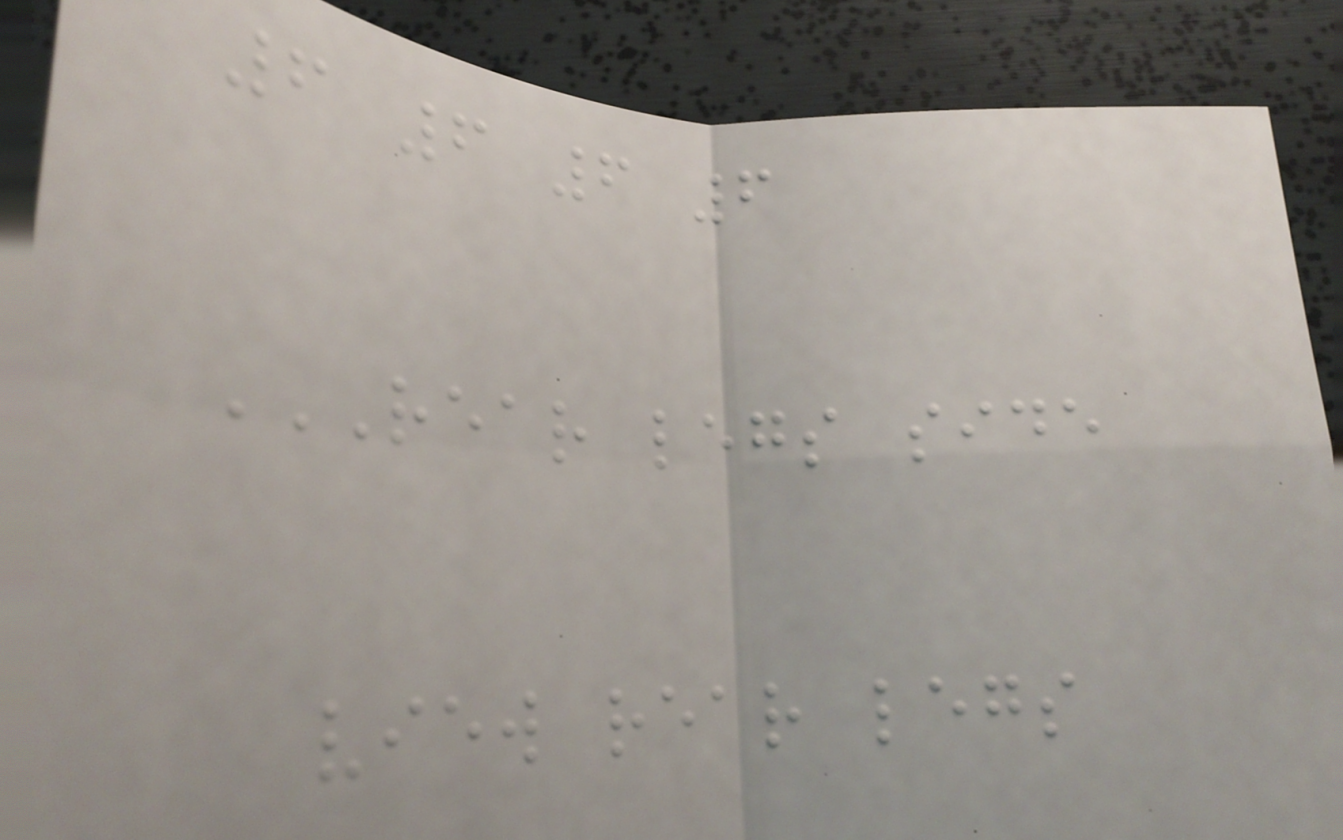6 6 6 6
REAR LEGS SIDE
VIEW REAR LEGS
